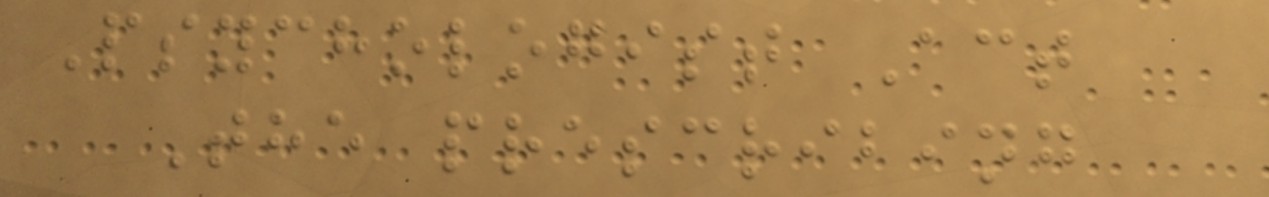Psychologist Act
The prescribing
